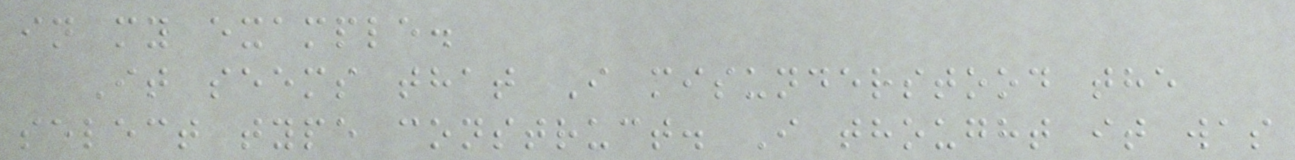in my example.
It seems that I misunderstood the
select type construct. I thought it was
